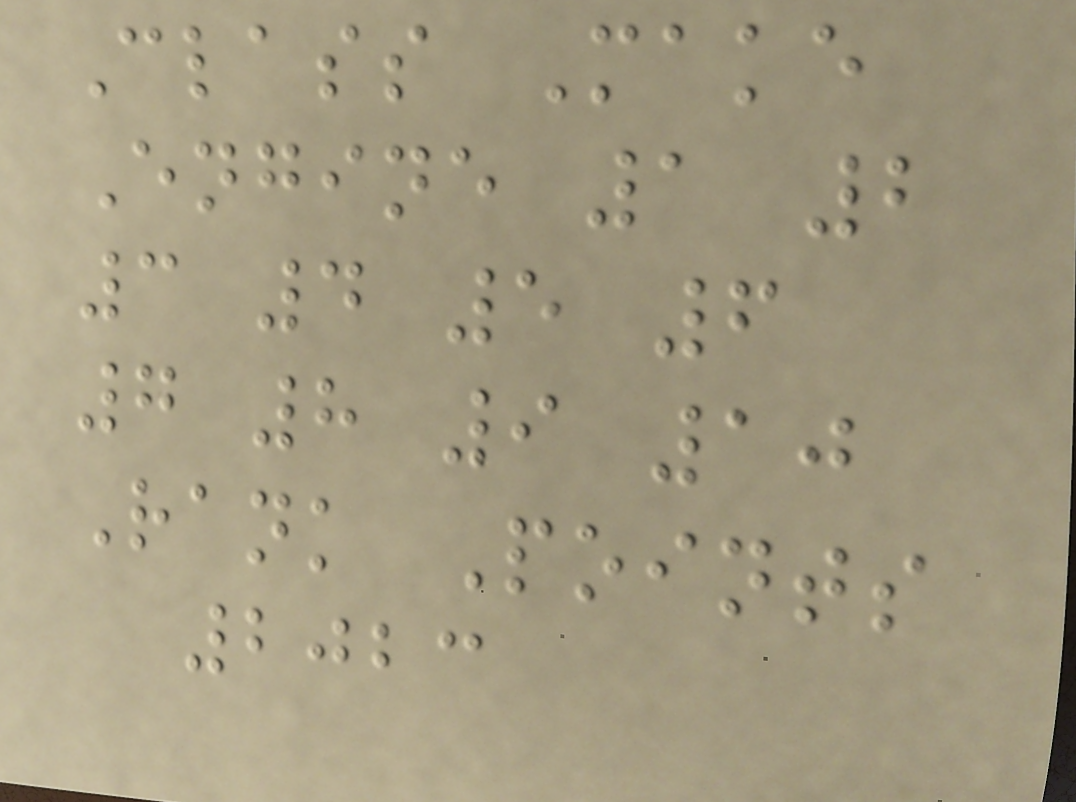Class Make
Engine 1 2
3 4 5 6
7 8 9 10
Rank Points
2023
